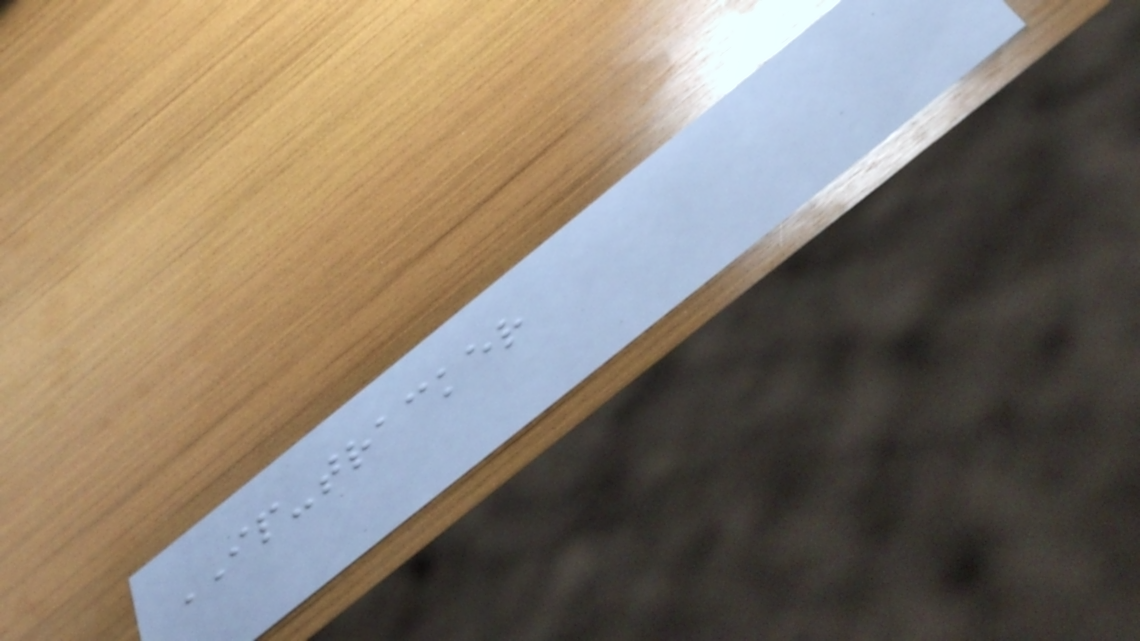IP-tracker
